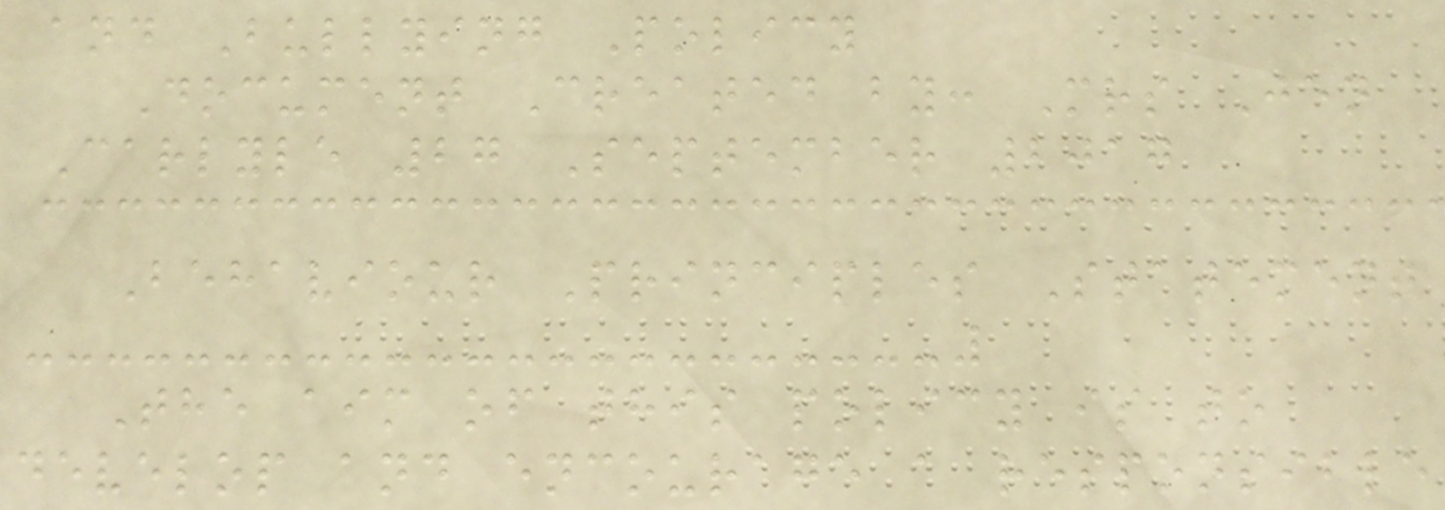and Bullying Policy
Document Created by: Mrs Jen
Carlyle 27 September 2017
Behaviour Principles Statement
The aim of this policy is to
develop and encourage a responsible
